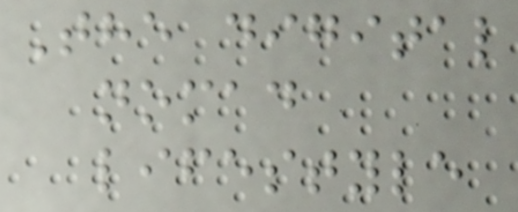The digital
nomad
lifestyle
